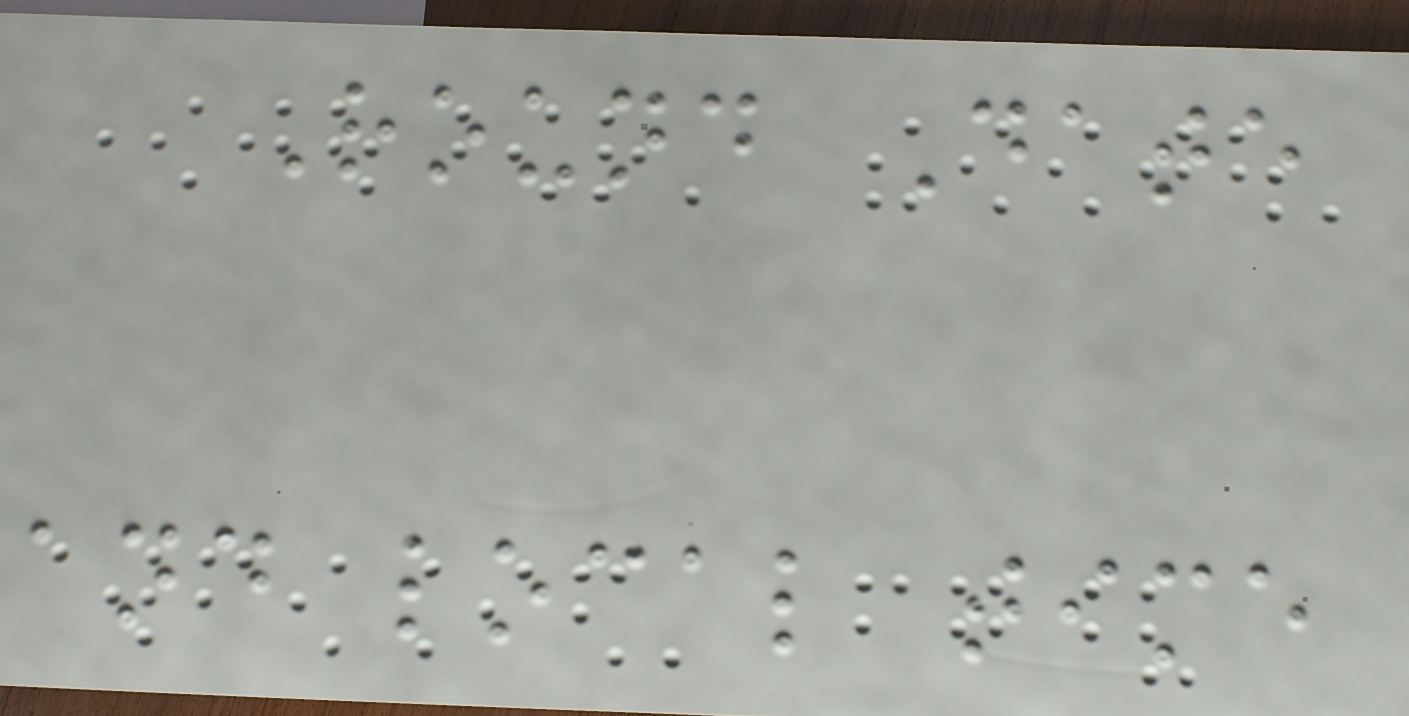Round Date
and local time
